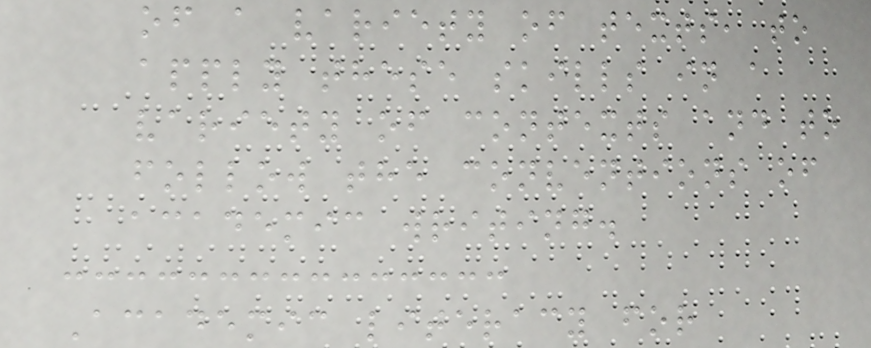of a variety of texts, to
apply these skills in a
variety of contexts and to
follow the conventions of
academic writing.
Academic literacy for
